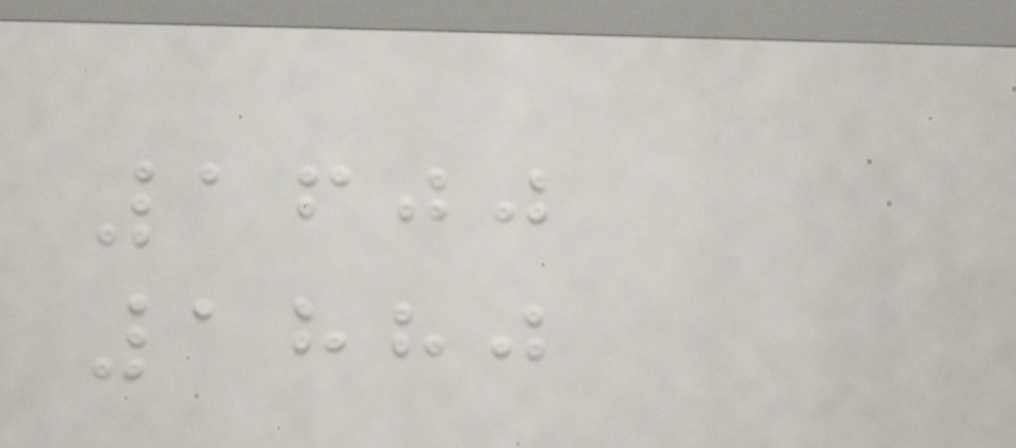1600
1880
